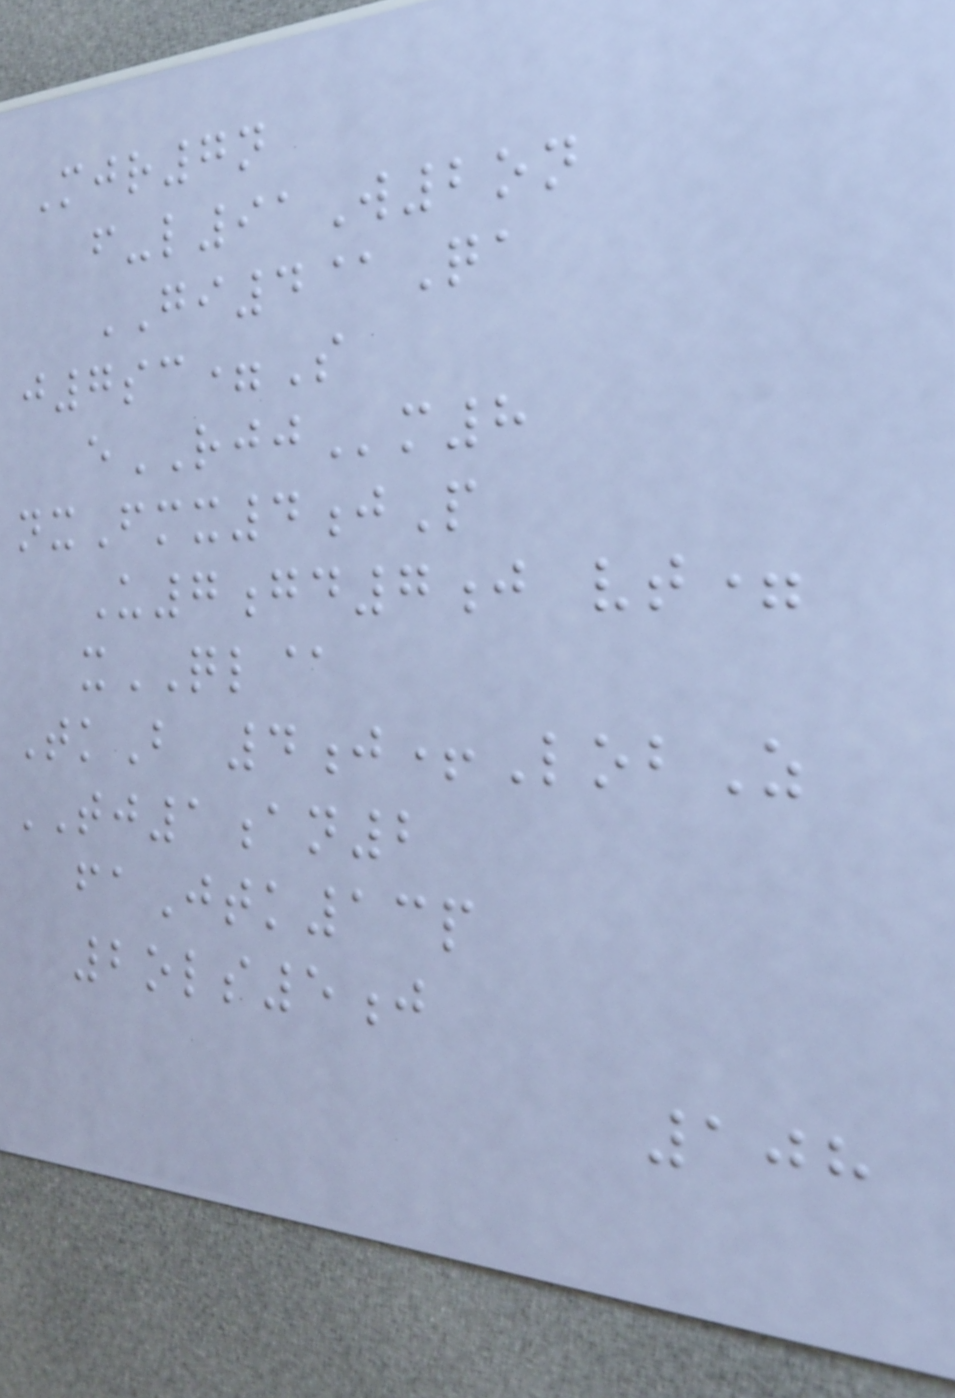Mjr7n
f-l91W2on
GI4@Qa
j7sc=S
eRJJm8
nxFmx4jP
U7gd7j vt=
xQL@
TkB 4j+LobZ
TJ1an2
faJtk13p
2ols5j
108
